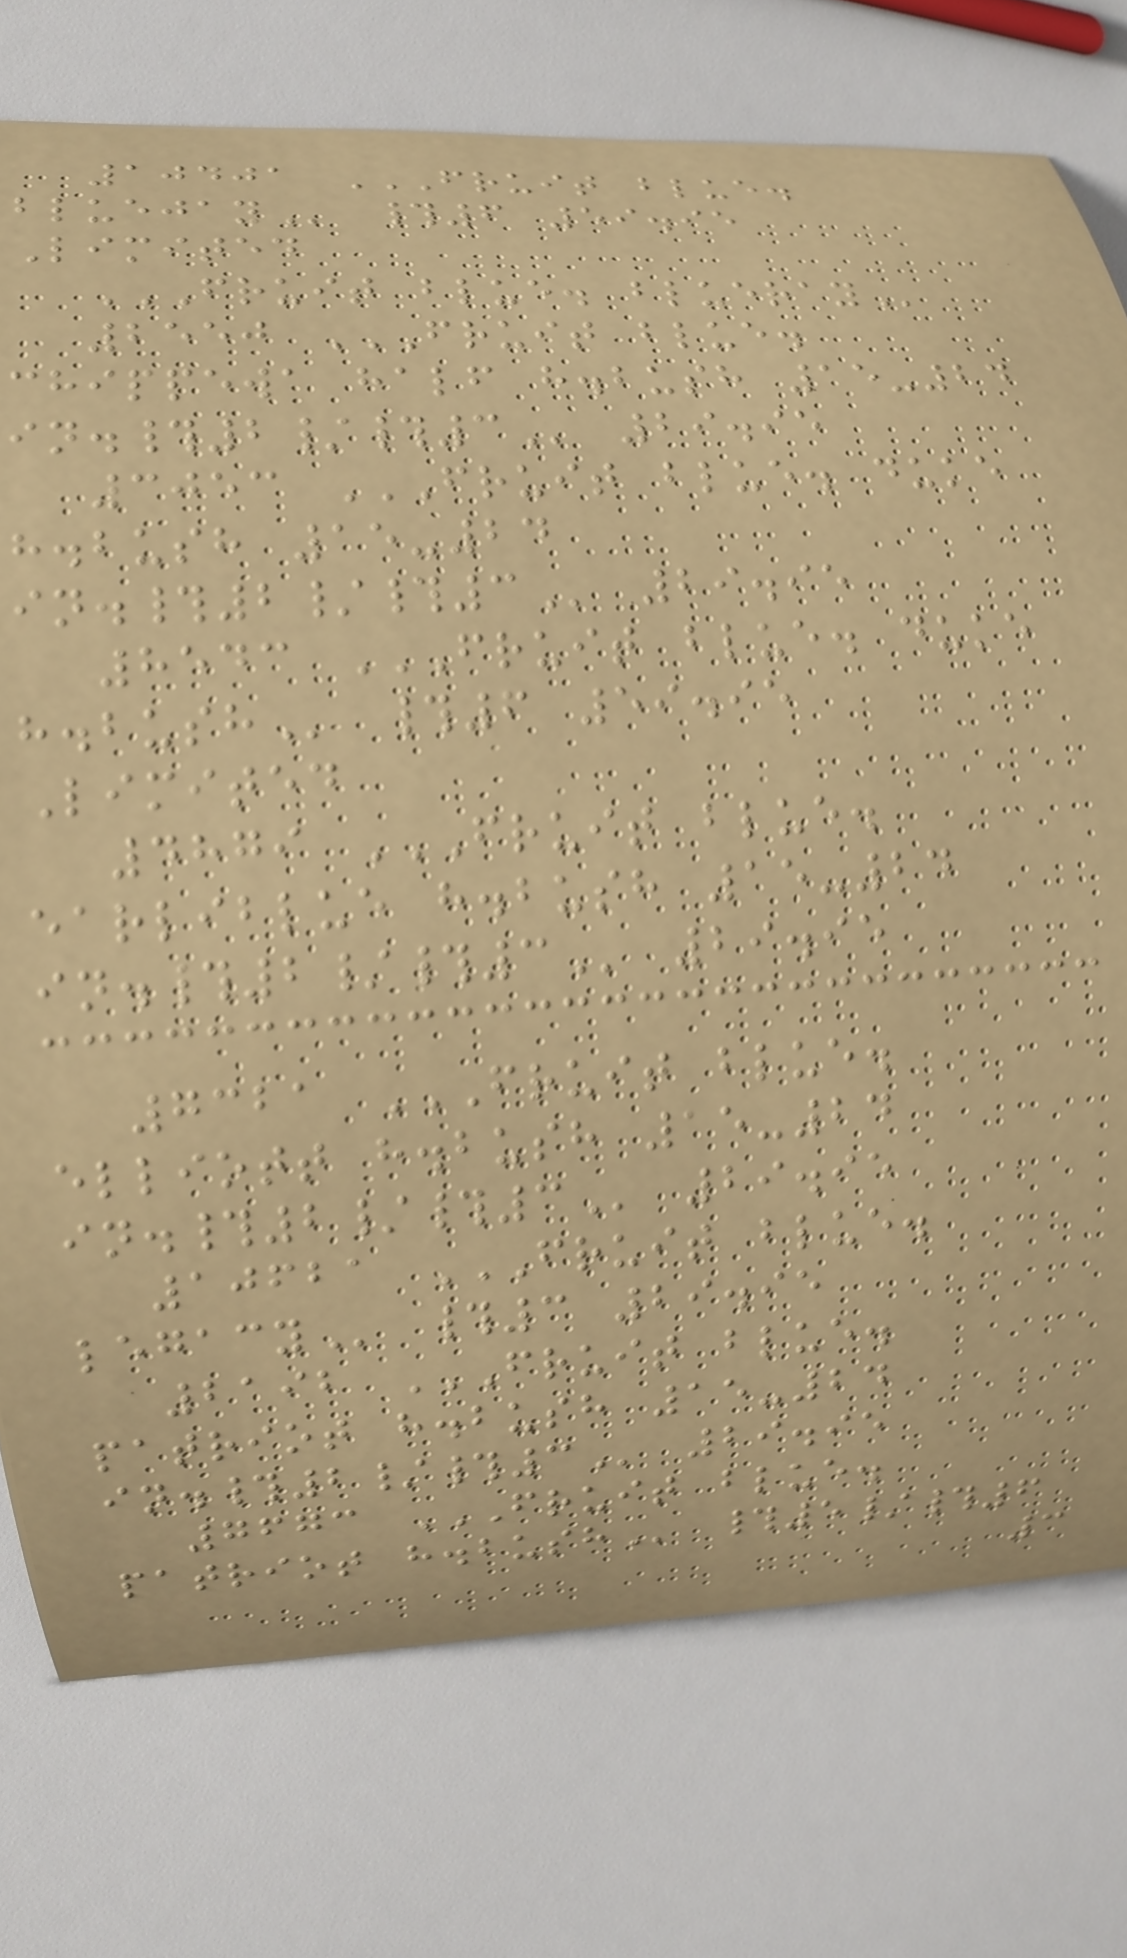10401 FRUIT BLUE.
BLUEJAY #6 59.95
Limited
FRUIT BLUE. BLUERAY
2550 FRUIT BLUE.
CHIPPEWA HALF H.BUSH 15-24
IN.#2/#3 29.95
3053 FRUIT BLUE. DUKE
H.BUSH 15-24
IN.#2/#3 29.95
8543 FRUIT BLUE. DUKE
H.BUSH #6 59.95
Limited
4879 FRUIT BLUE.
EARLIBLUE H.BUSH 15-24
IN.#2/#3 29.95
7321 FRUIT BLUE.
ELLIOTT H.BUSH 15-24
IN.#2/#3 29.95
10621 FRUIT BLUE.
LEGACY #3 29.95
2192 FRUIT BLUE.
PATRIOT H.BUSH 15-24
IN.#2/#3 29.95
7673 FRUIT BLUE.
PATRIOT H.BUSH #5/#6
3
